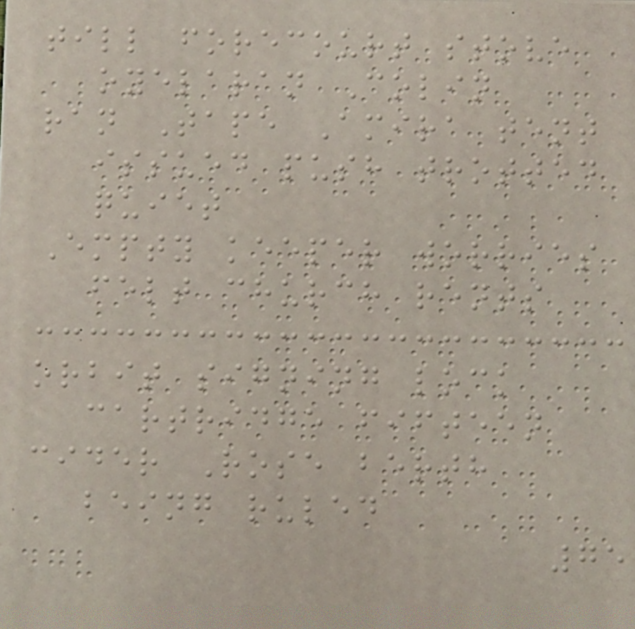till forecourt stove
oyelaran Colin
ran Tape Amira tent
issued push trotted
quiet
Empty keeper worries
felt church rents
orbit signing lock
cartridge fifteen
cider Rose berth
being ruled
75
